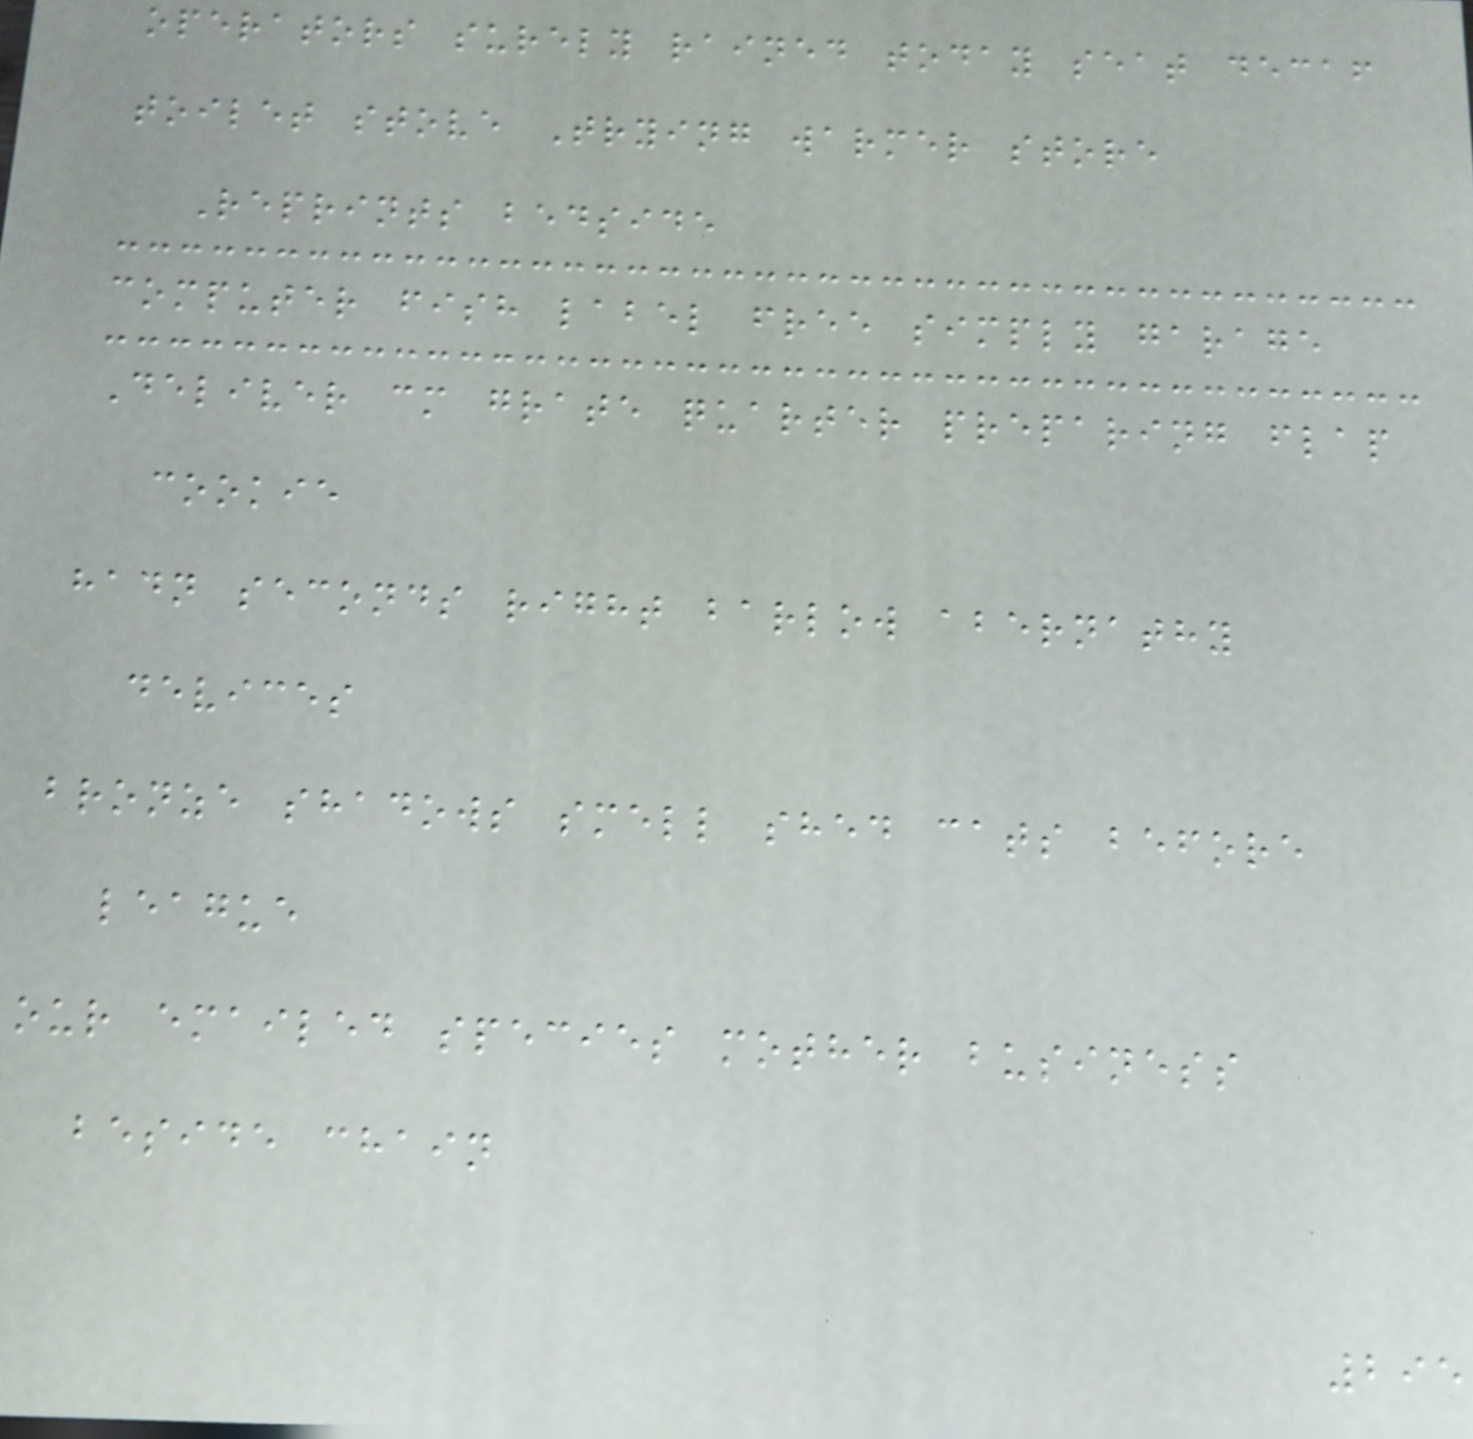operators surely rained today seat decaf
toilet stove Trying warmer store
Reprints bedside
computer fish label free simply garage
Deliver cm grate quarter preparing flap
cookie
hadn seconds right barlow abernathy
devices
bronze shadows smell shed cats before
league
our emailed species mother business
beside chain
295
